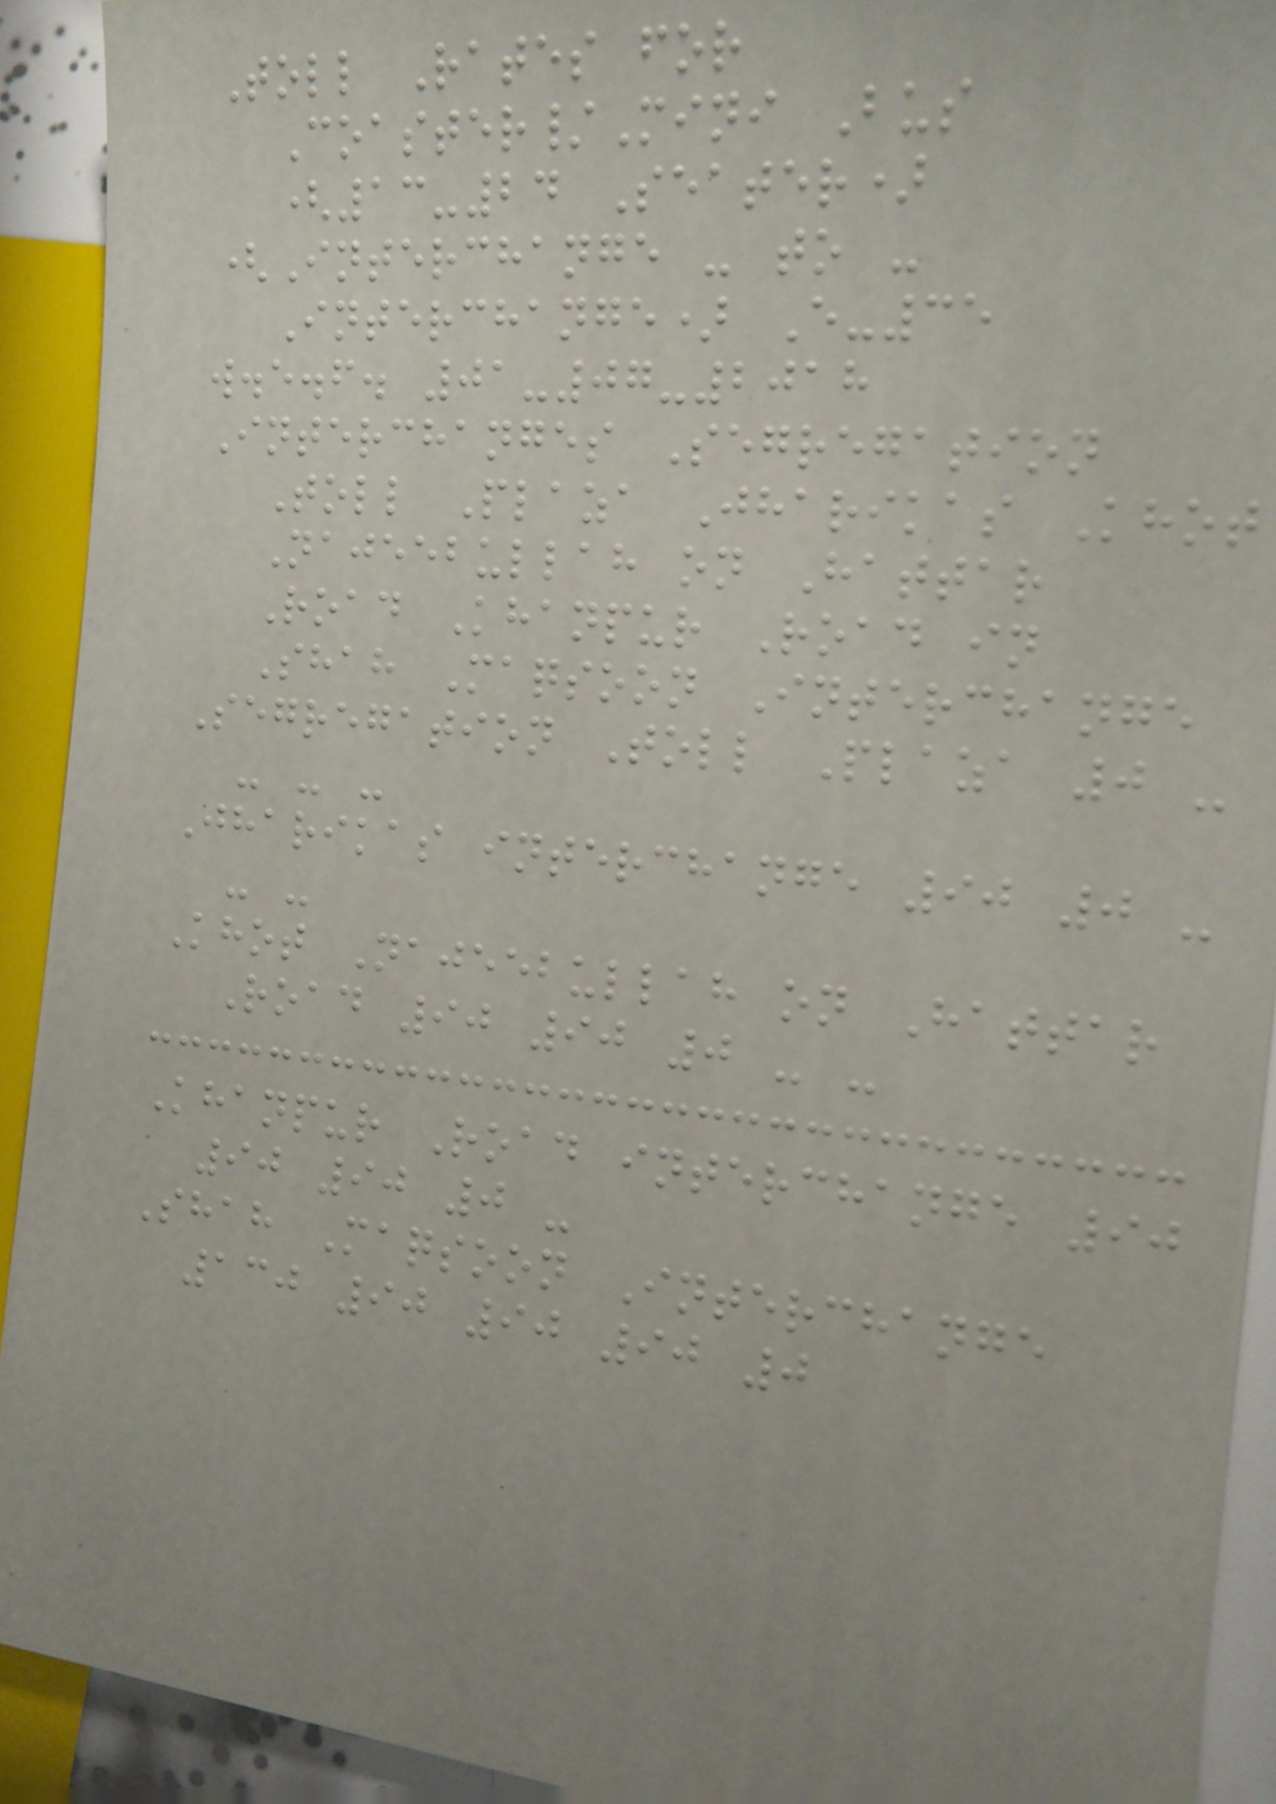Toll Rates for
Coaster/Mini Bus
(13-24 Seater)
(Interchange - to -
Interchange) E-35
w.e.f. 01-07-2018
Interchanges Segregation
Toll Plaza Jharikas Khot
Najeebullah on Hattar
Road Khanpur Road in
Shah Maqsoon Interchange
Segregation Toll Plaza 0 -
- - -
Jharikas interchange 90 0 -
- -
Khot Najeebullah on Hattar
Road 90 90 0 - -
Khanpur Road interchange 90
90 90 0 -
Shah Maqsoon Interchange
130 90 90 90 0
